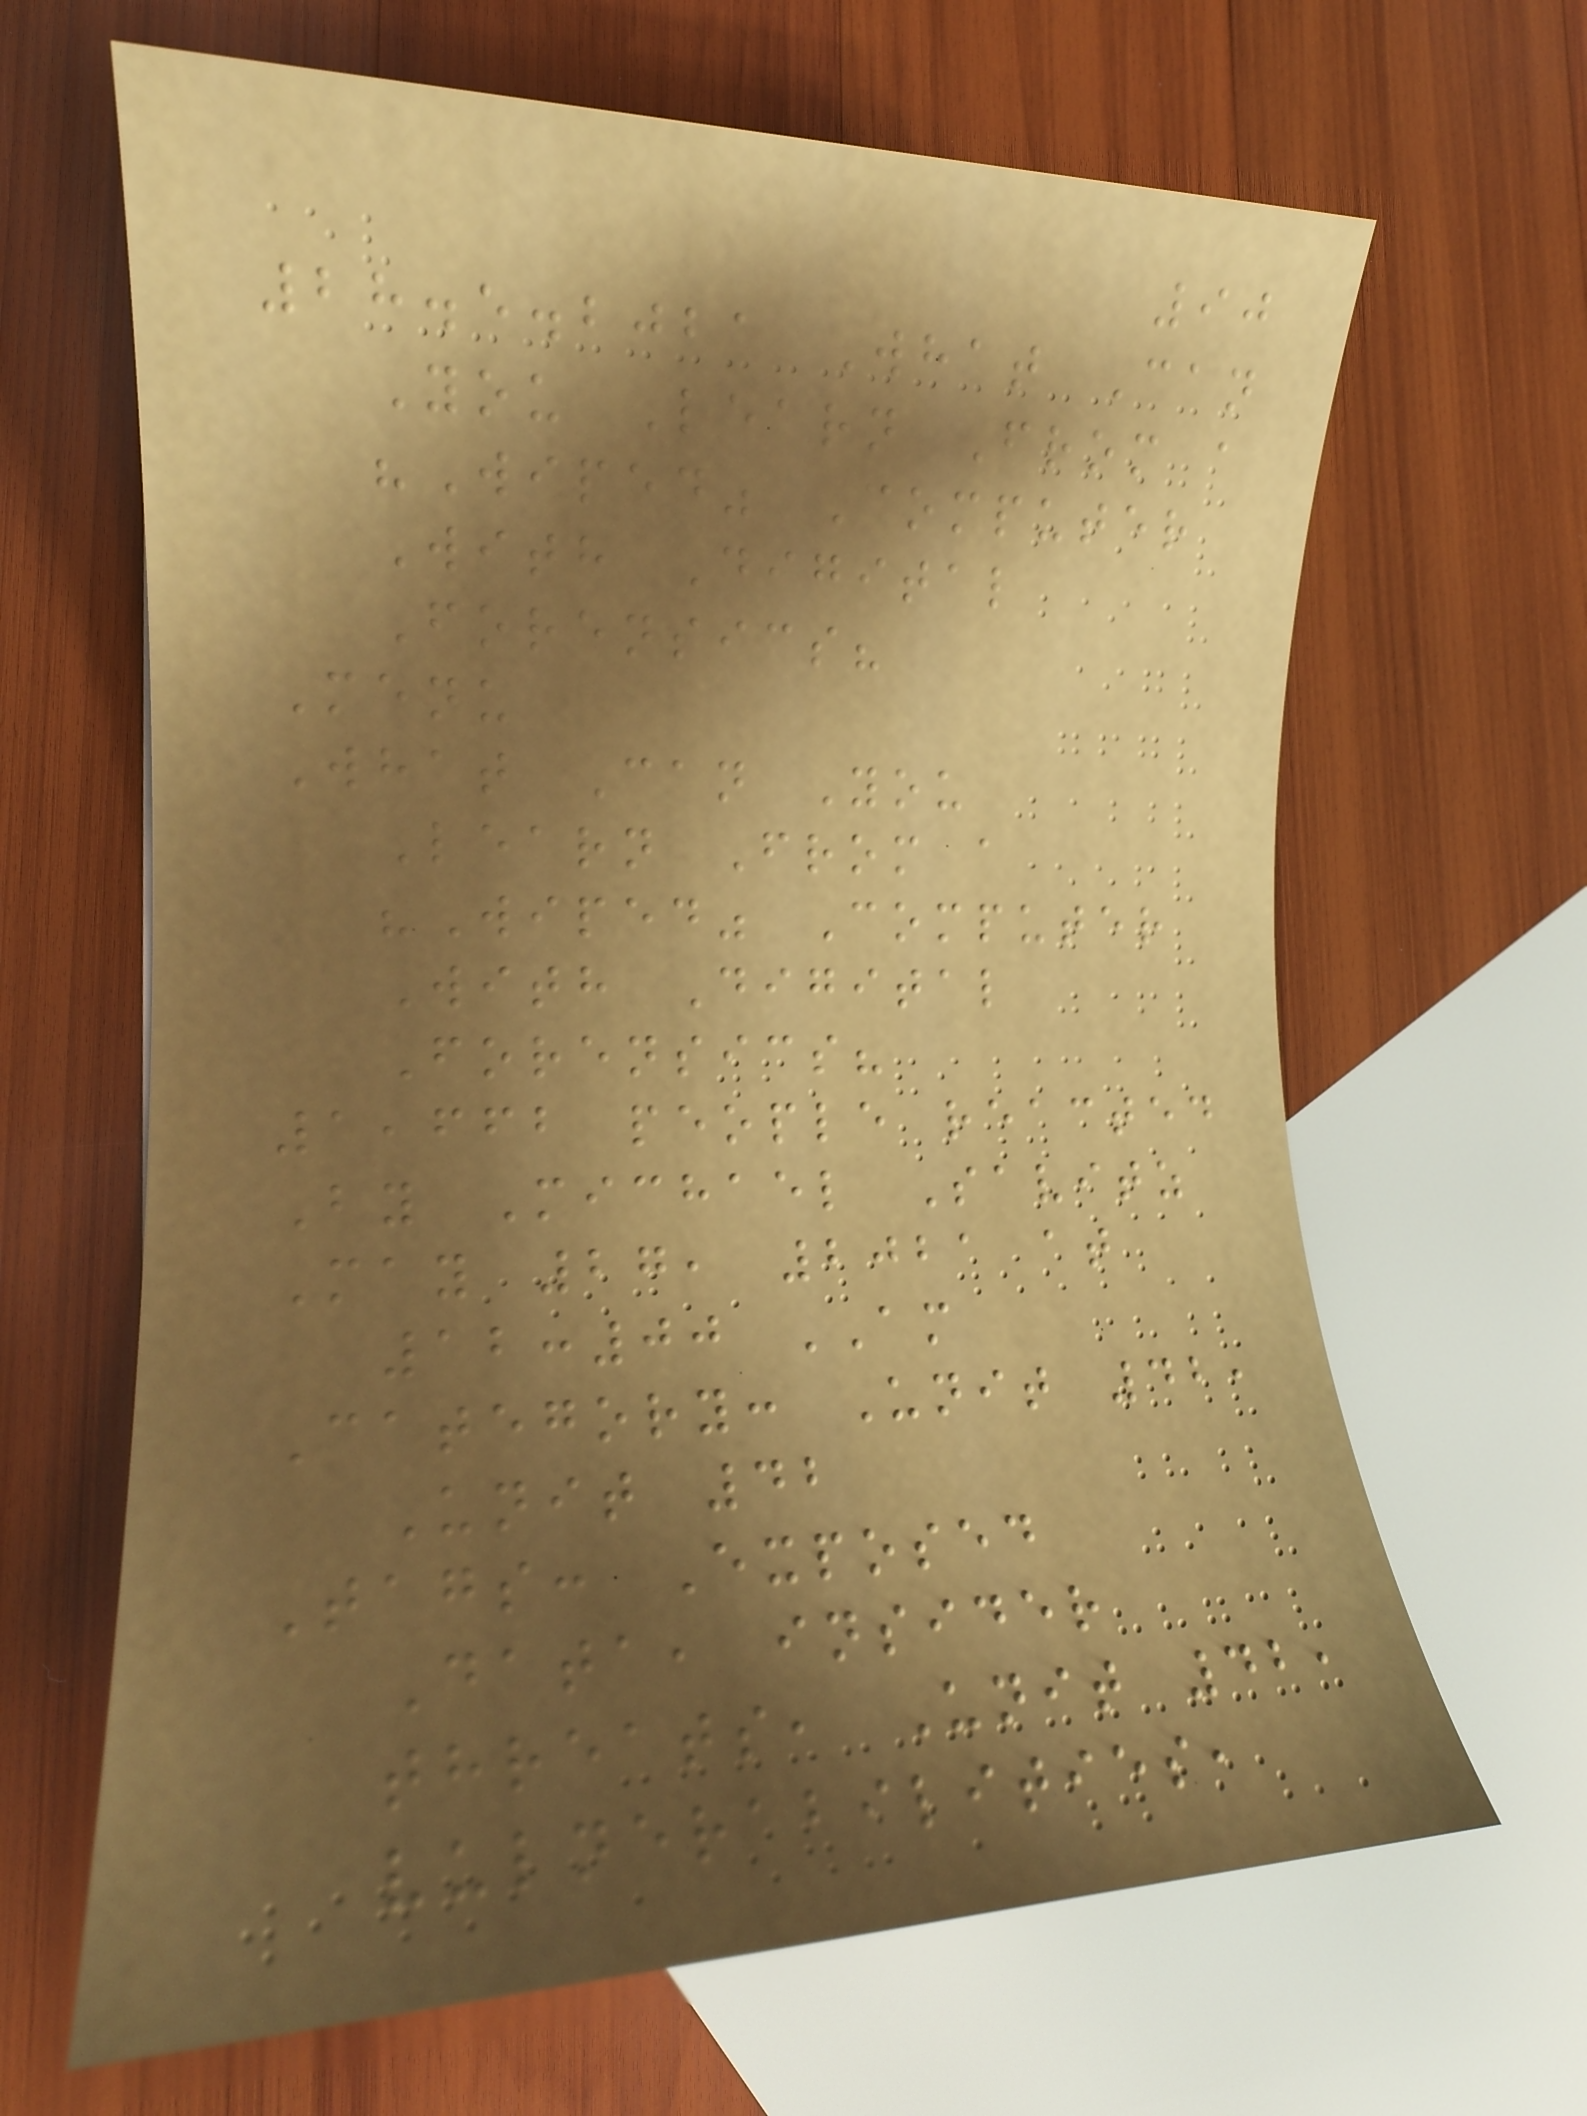90
28.5.2021 What Can
You Learn From a
"Wiped" Computer
With Digital
Forensics?
Menu
What Can You
Learn From a
"Wiped" Computer
With Digital
Forensics?
1,662 people reacted
By Michael Savitz
May 27, 2021 at
12:00 AM
Category: Unit 42,
Unit 42
Tags: Exposed
Data, insider
threats, Unit 42,
vulnerabilities,
